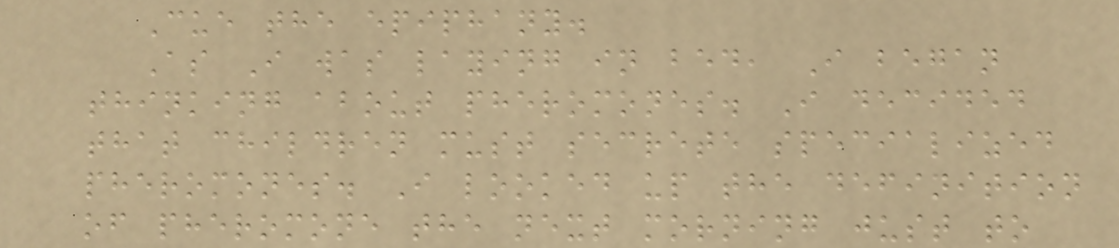Cue the epiphany.
As I was laying in bed, I began
thinking about pheromones. I decided
that children must secrete specialized
pheromones. I looked up the definition
of pheromone the next morning just to
